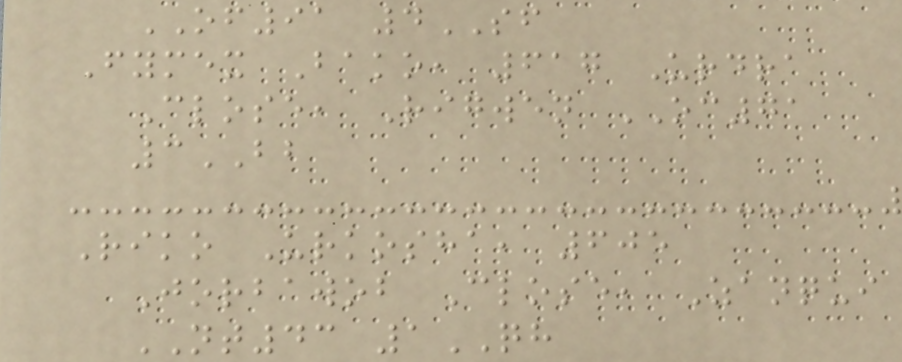OF91 4SF
Fymex Bako, 617 Urdra
Close, Rigwen OC71
3BB
Riko Urkosha, 605
Jorbawob Close, Zanqui
NT43 1QH
